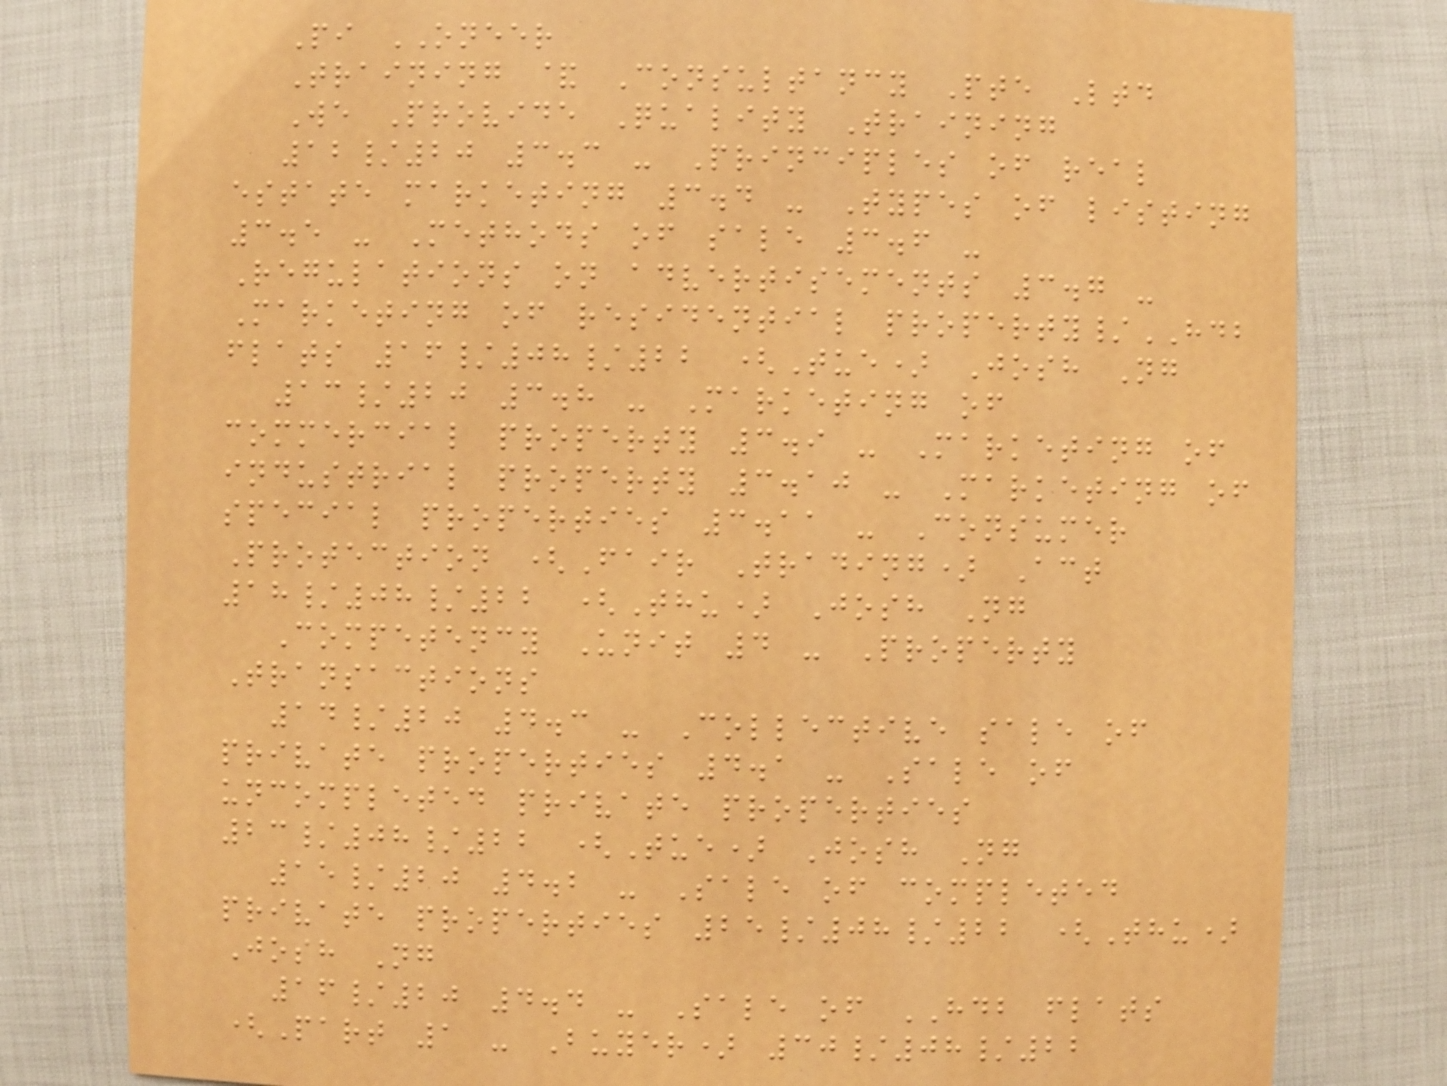Pi ONEER
Training & Consultancy Pte Ltd
We Provide Quality Training
12/20 3.3 - Principles of real
estate marketing 3.4 - Types of listing
3.5 - Methods of sale 3.6 -
Regulations on advertisements 3.7 -
Marketing of residential property/HDB
flats 16/08/22 (Tue) Josh Ng
13/20 3.8 - Marketing of
commercial property 3.9 - Marketing of
industrial property 3.10 - Marketing of
special properties 3.11 - Consumer
Protection (Fair Trading) Act
18/08/22 (Thu) Josh Ng
Competency Unit 4 - Property
Transactions
14/20 4.3 - Collective sale of
private properties 4.1 - Sale of
uncompleted private properties
23/08/22 (Tue) Josh Ng
15/20 4.2 - Sale of completed
private properties 25/08/22 (Thu)
Josh Ng
16/20 4.4 - Sale of HDB flats
(Part 1 - Buyer) 30/08/22
